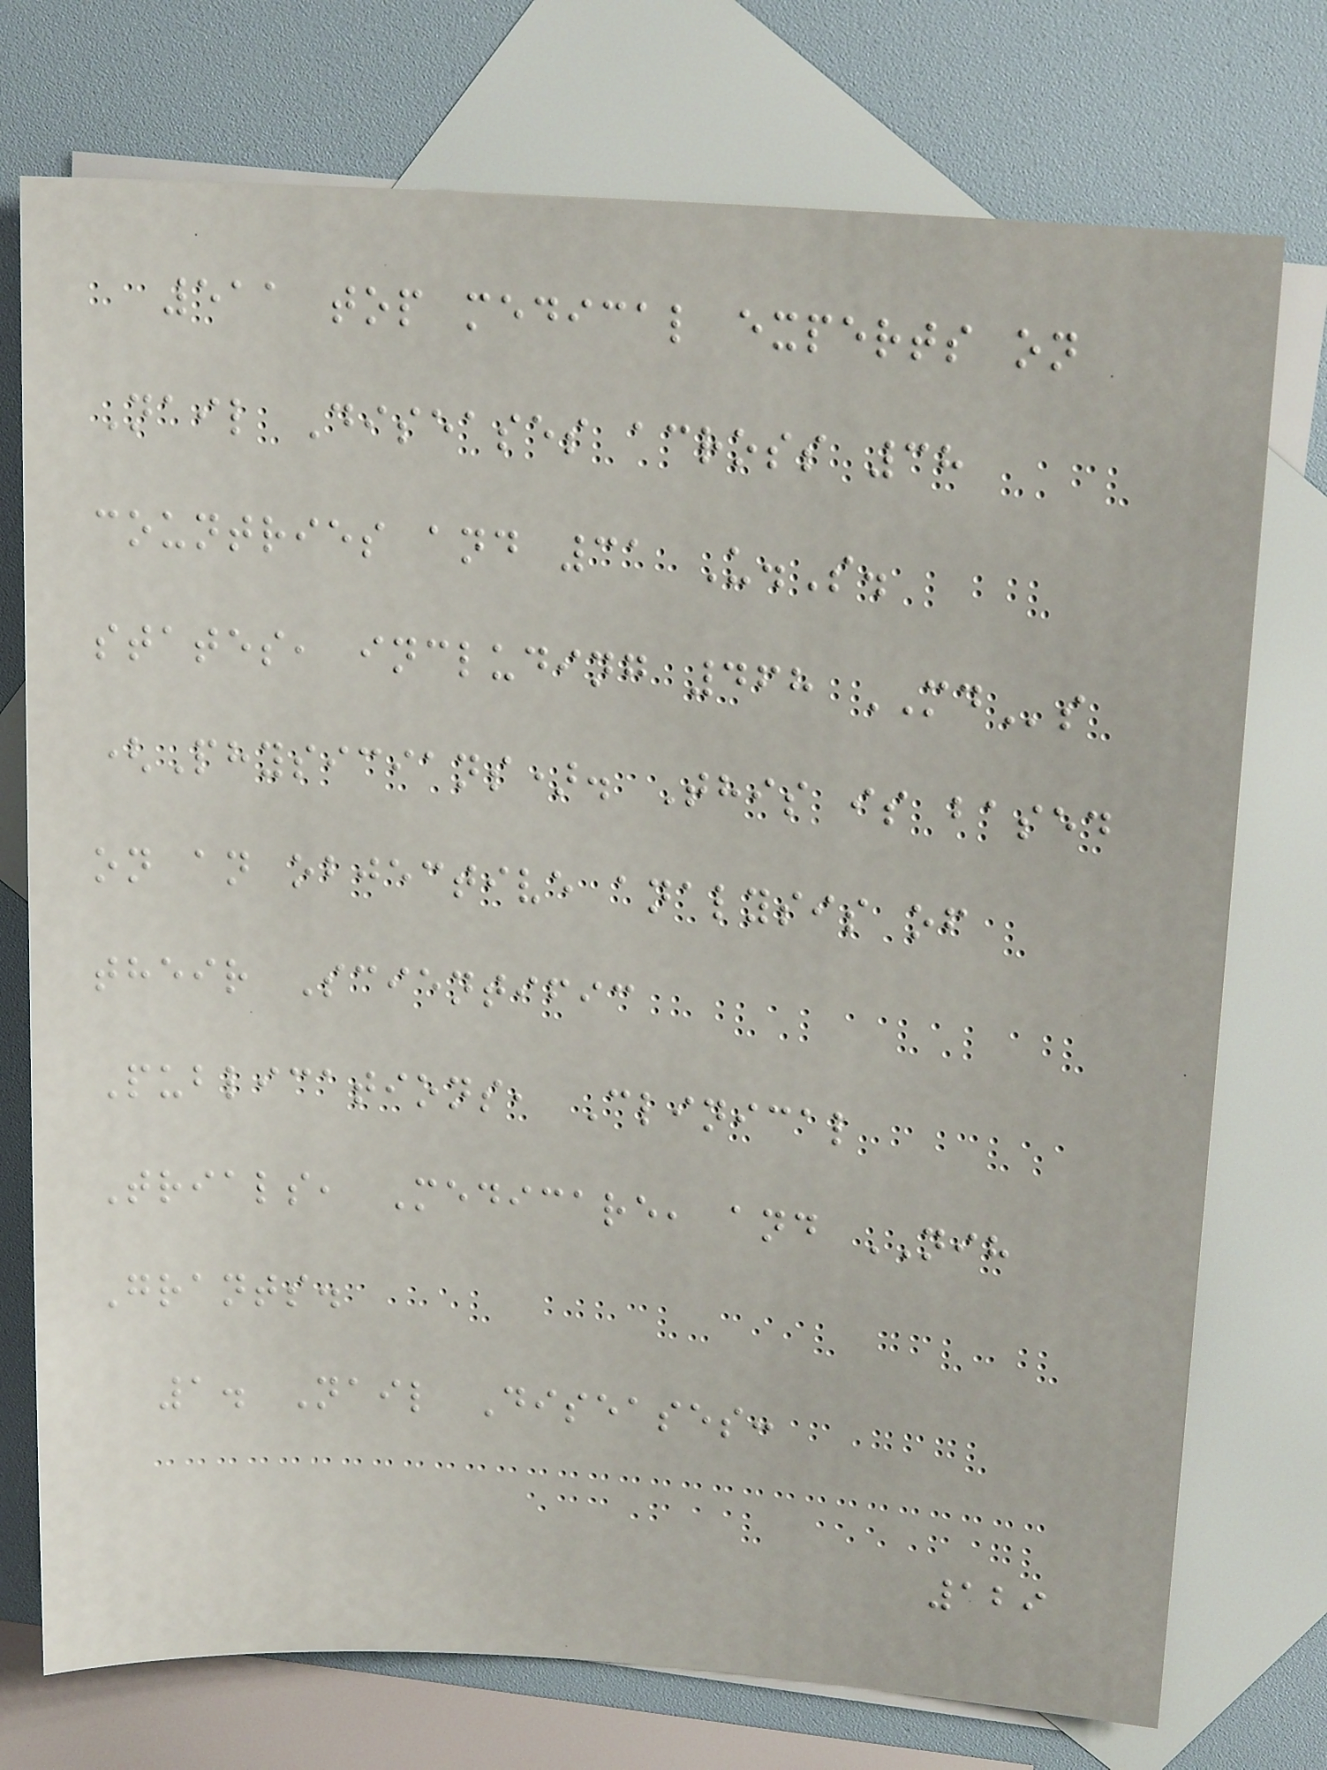511 top medical experts on
Nail Diseases across 38
countries and 31 U.S.
states, including 468 MDs
(Physicians). This is based
on an objective analysis of
their Scientific
Publications, Clinical
Trials, Medicare, and NIH
Grants.
1. Nail Diseases:
129
